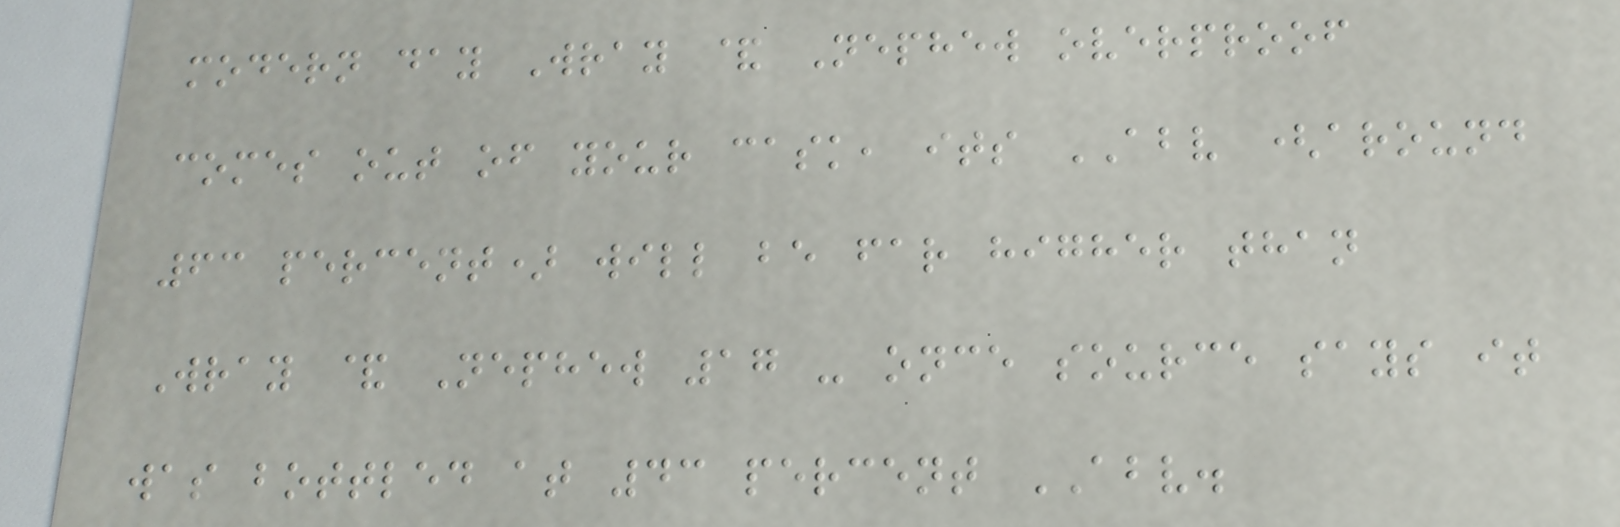modern day Wray & Nephew overproof
comes out of your cask, its ABV (around
63 percent) will be far higher than
Wray & Nephew 17 - once source says it
was bottled at 43 percent ABV.
